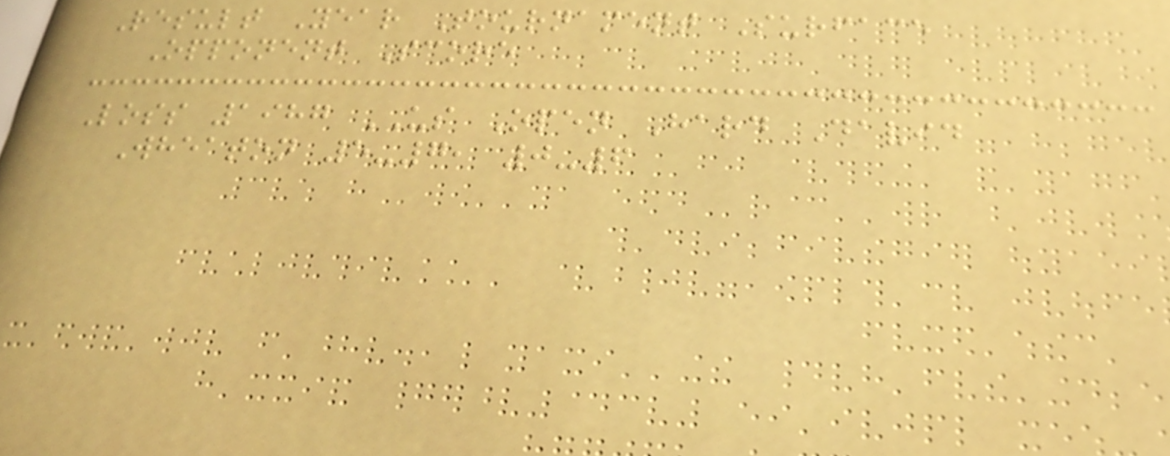Result Year Tournament Surface
Opponent Score
Loss 1987 US Open Hard David
Wheaton 5-7, 0-6
